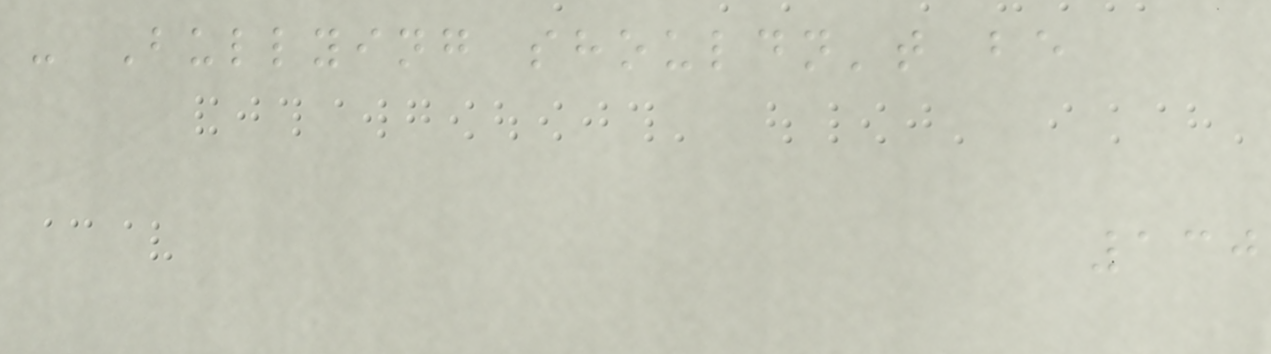- Bullying shouldn't be
130
